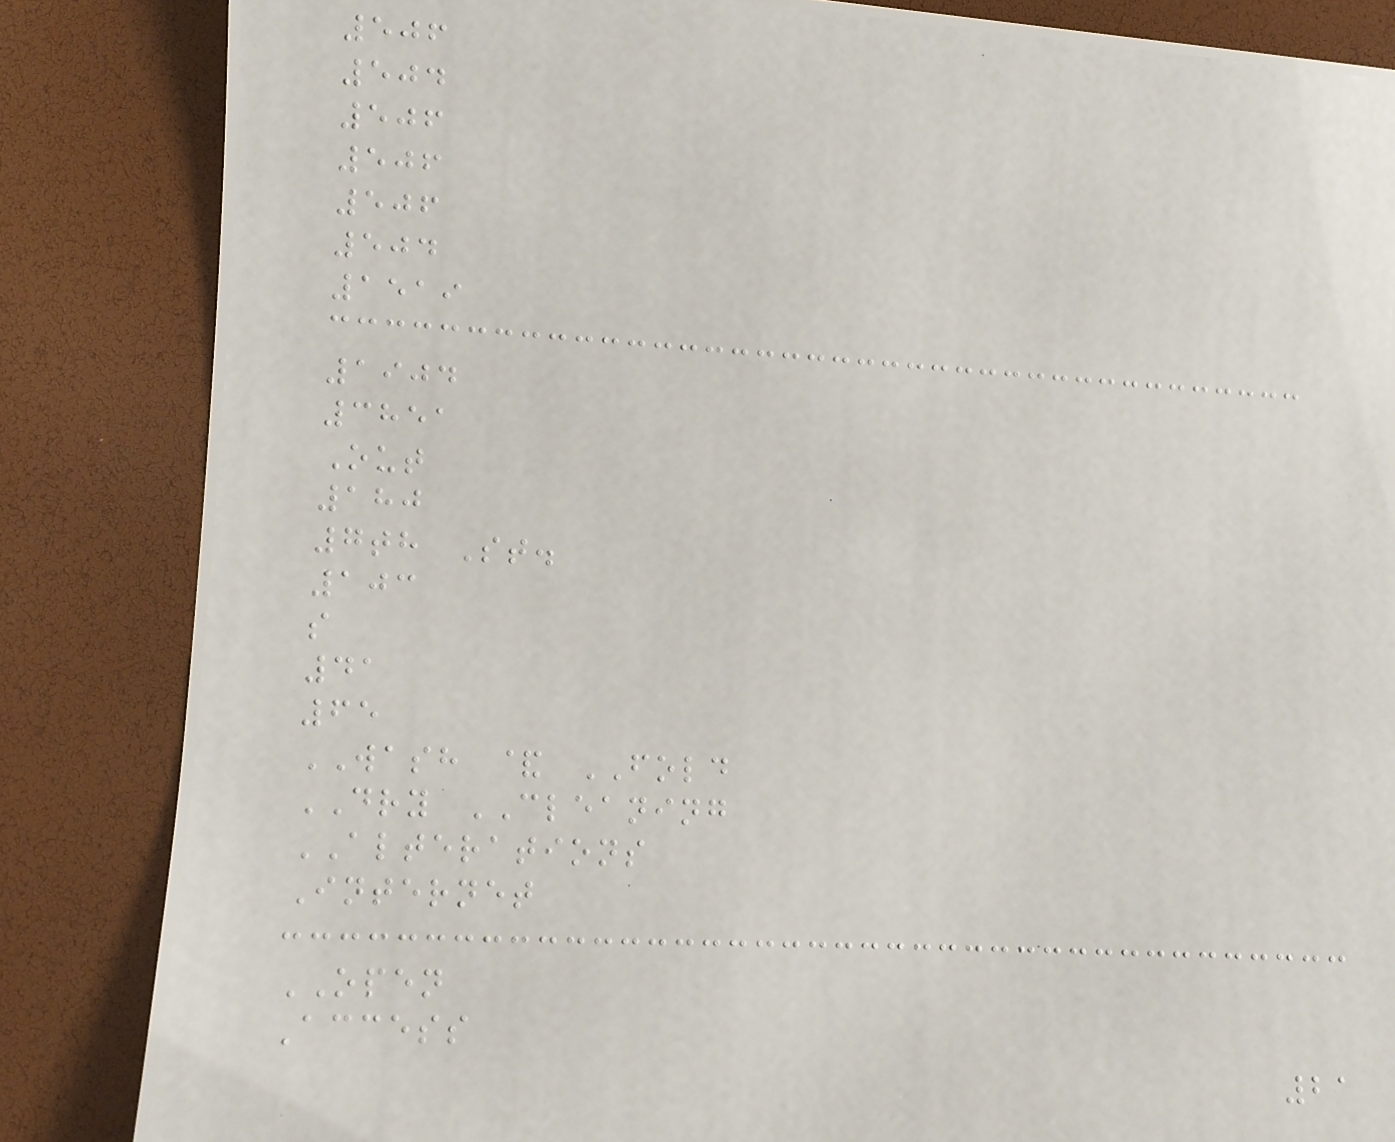506
504
506
506
506
504
1519
1904
3851
Out
180
7th St.
103
s
41
65
WASH & FOLD
DRY CLEANING
ALTERATIONS
Internet
OPEN
Access
21
